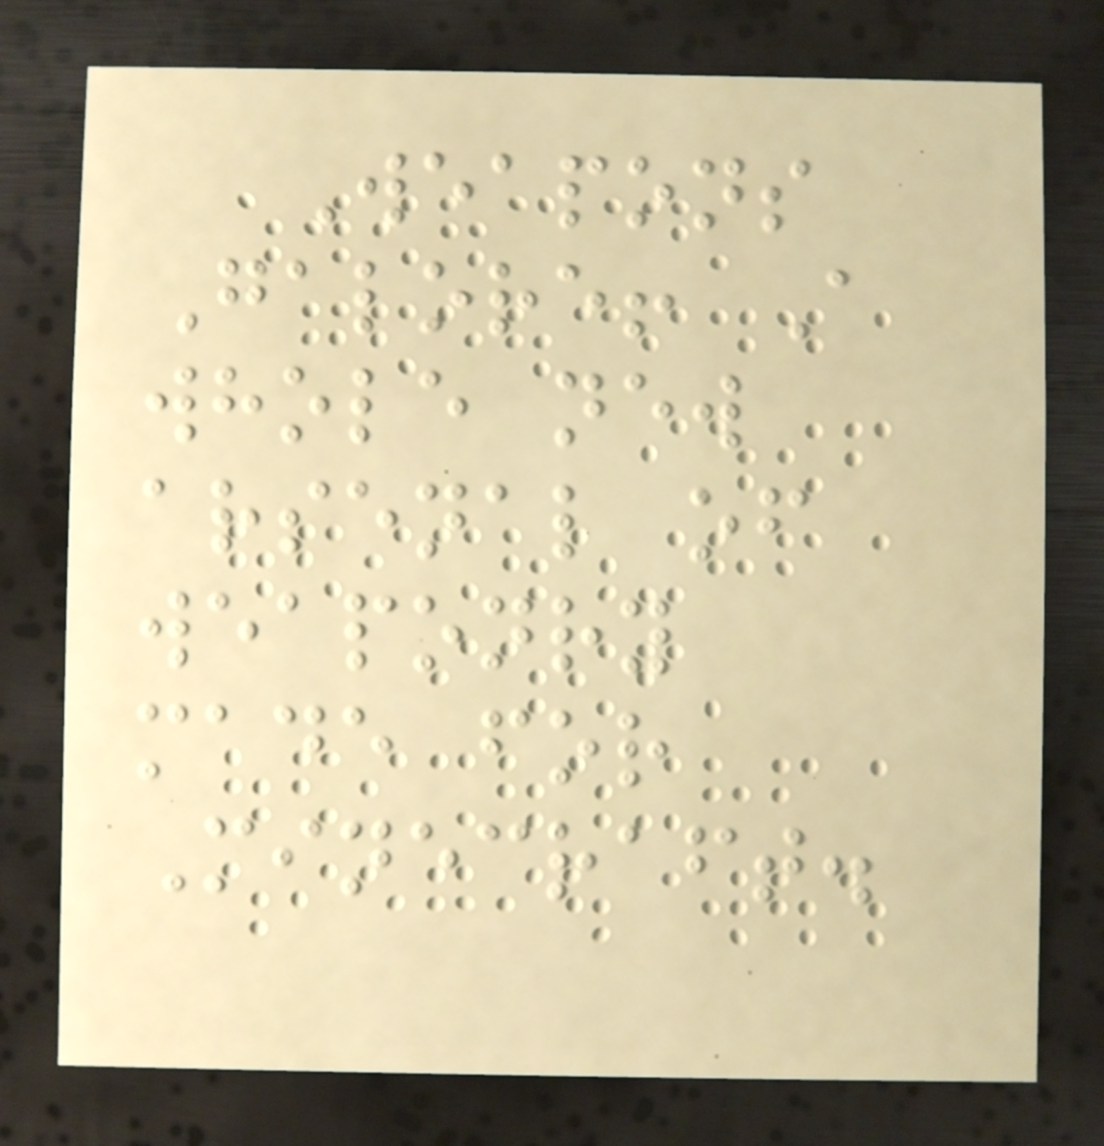Weapons
Galore! A
whole new
arsenal of
weaponry
made for
Minecraft.
